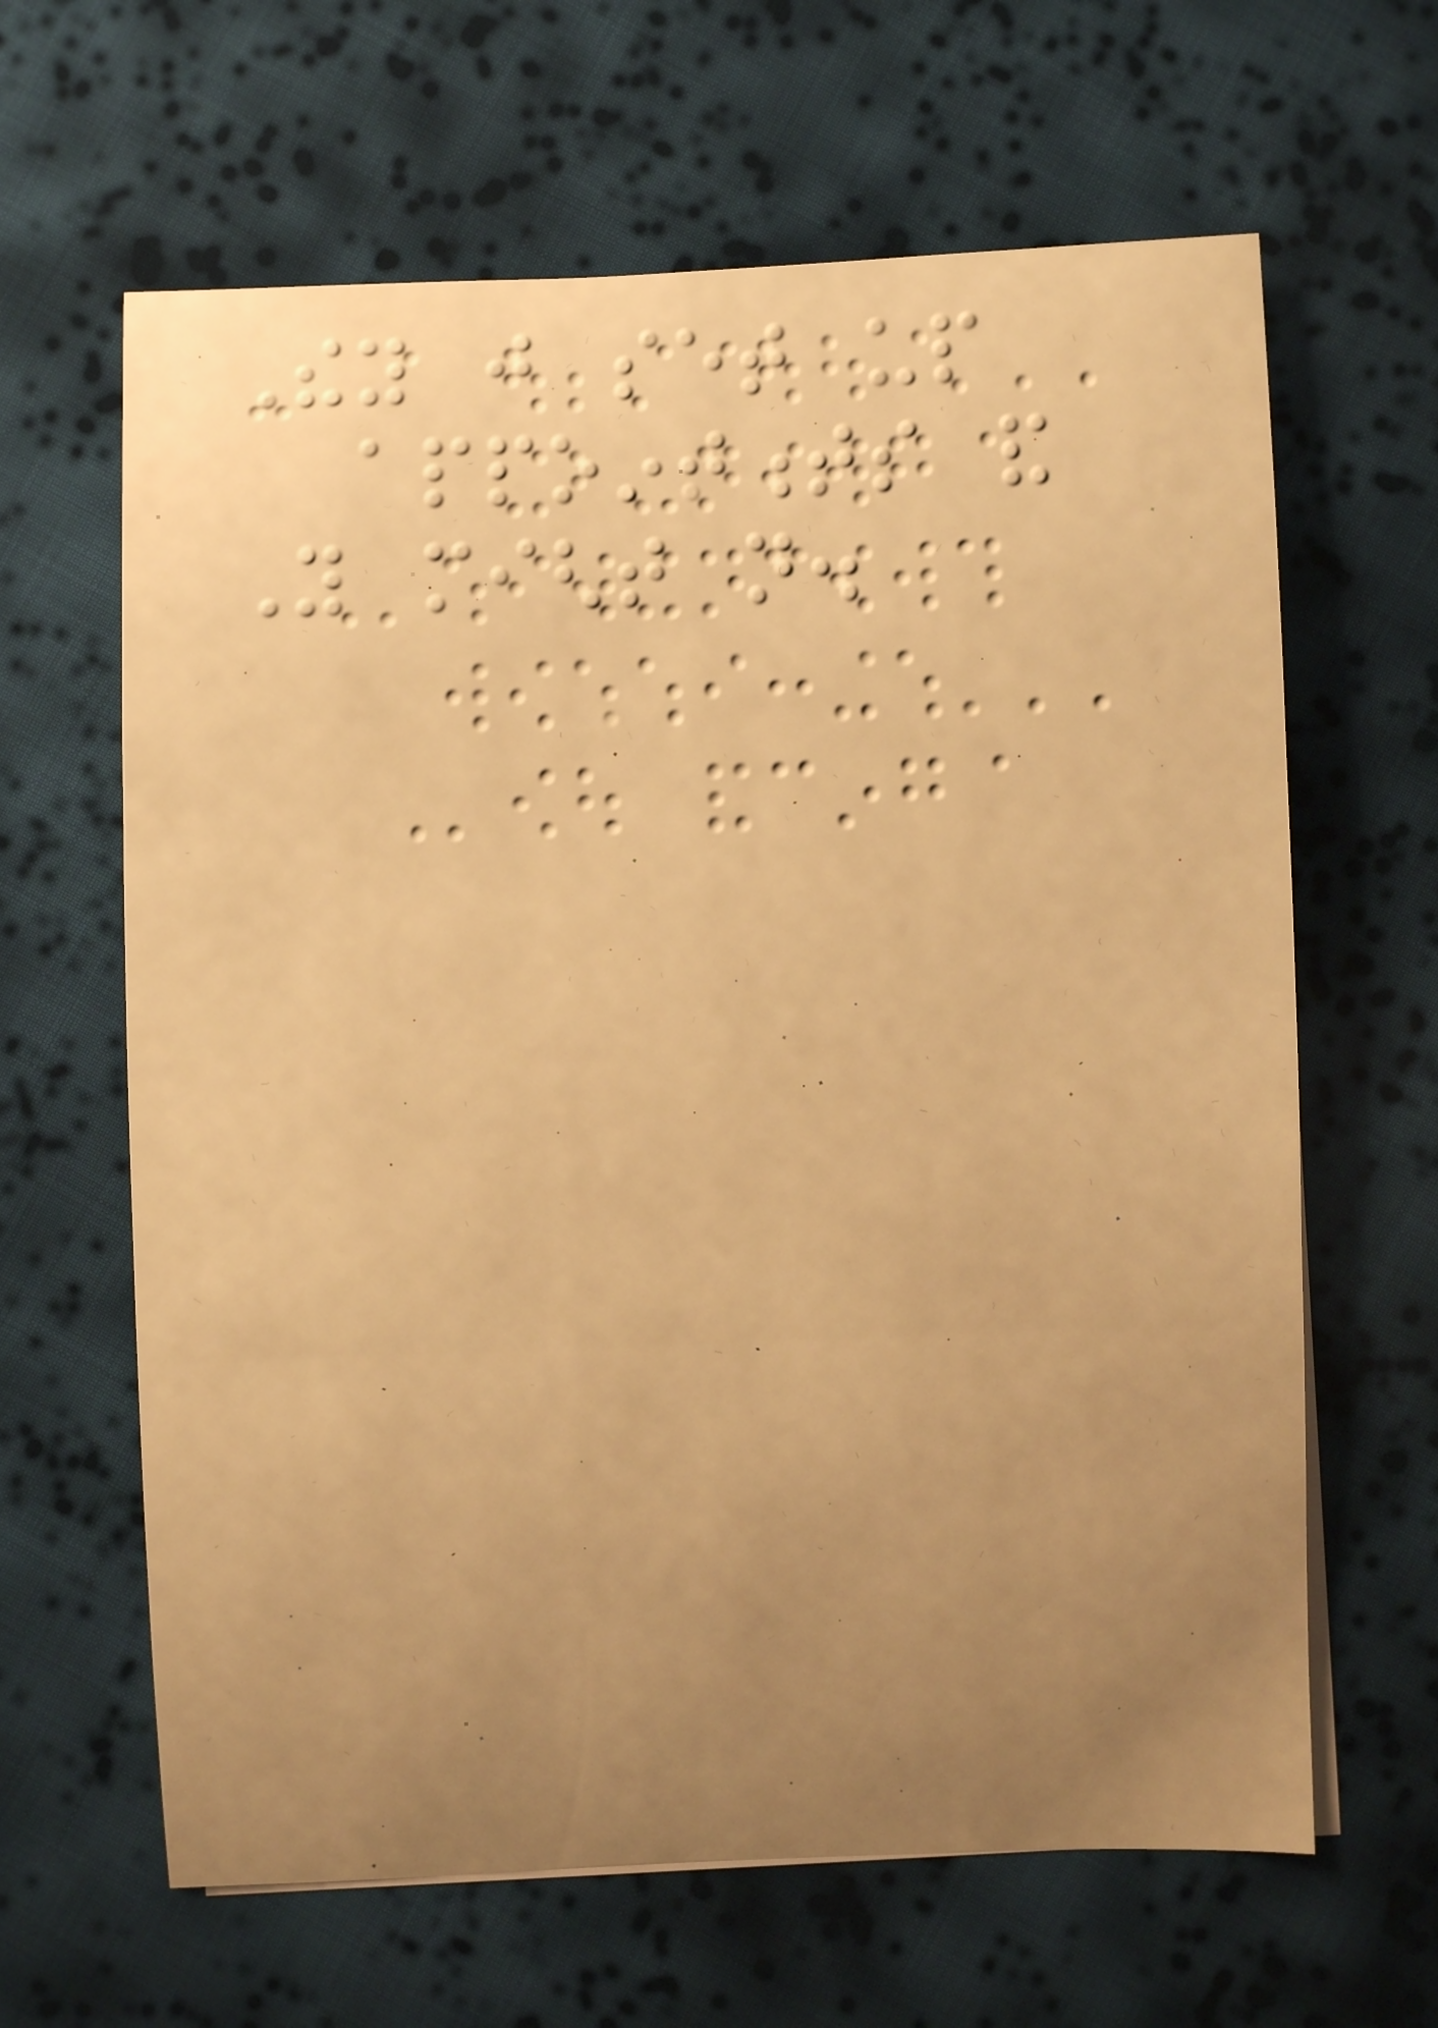They just set up
appointments and
You might not.
